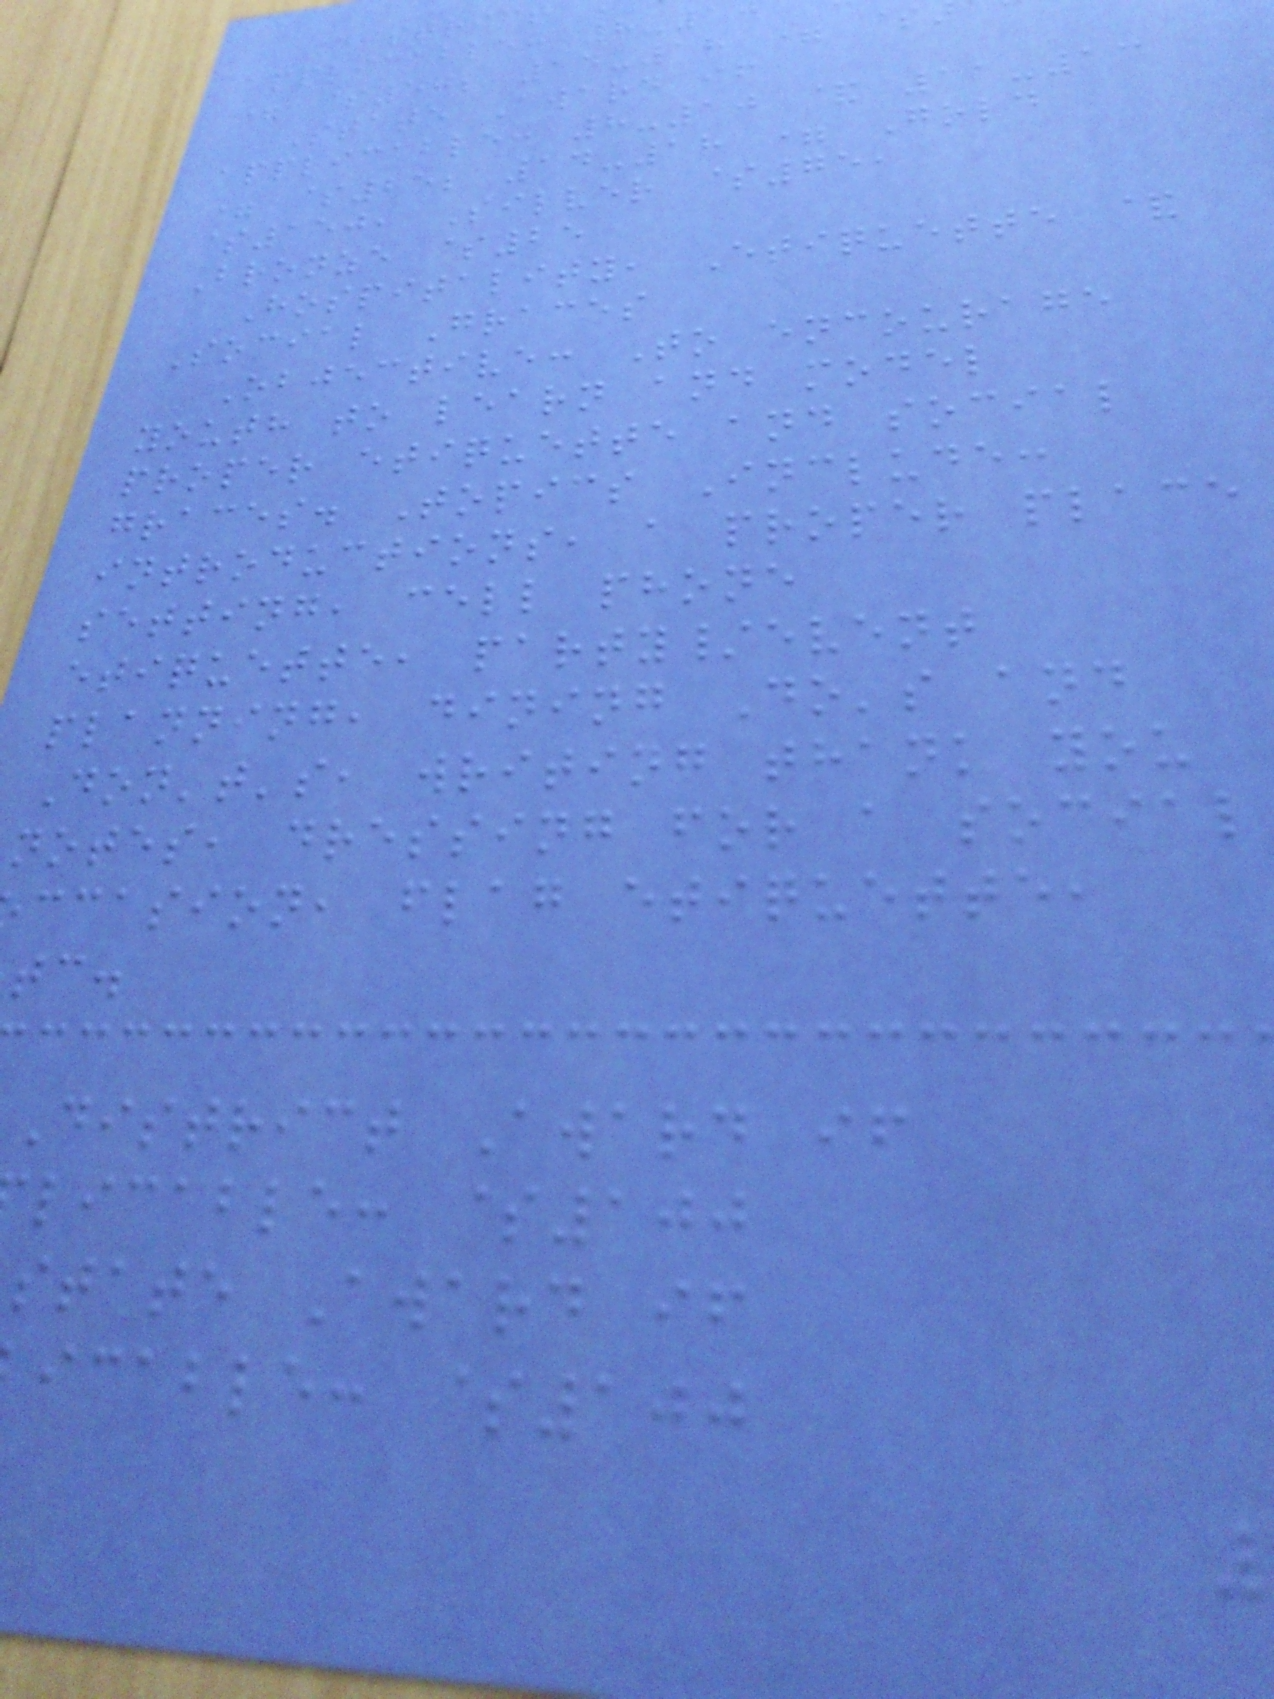District
applicable: 8-1
= $50; 14-18 = $
State Award if
applicable: 8-10 & 11-13
= $25; 14-18 = Gold
$150, Silver $75,
Bronze $25
Hospitality, Etiquette &
Social Graces
Objective: To encourage
youth to learn and model
proper etiquette and social
graces. Topics Include:
introductions, a proper place
setting, cell phone
etiquette, party/event
planning, dining Do's and
Don't's, writing thank you
notes, dressing for a social
ccasion, flag etiquette,
District Award if
licable: $100
state Award if
icable: $100
